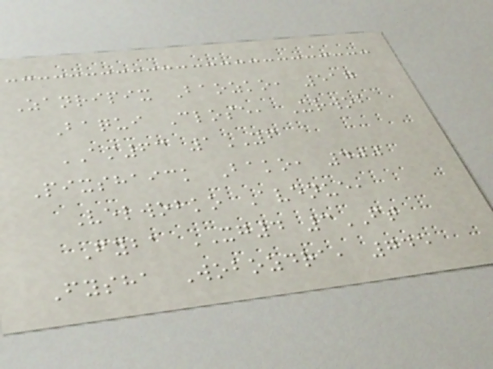Zanripix Baozko, 517
Baqui Close, Urwob
AM63 1YF
Pixshaick Bako, 400
Velwobko Avenue,
Fyba XG4 3FT
Fysha Wobozdra, 745
